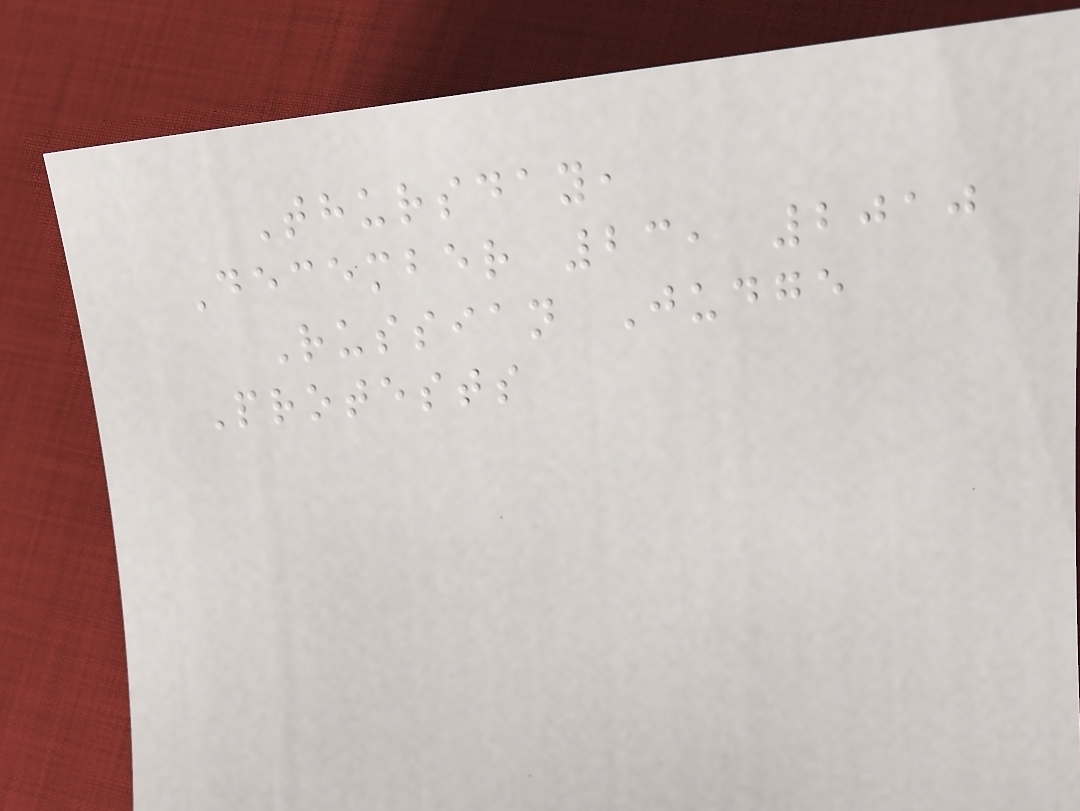Thursday,
December 23, 2010
Russian Judge
Protests
